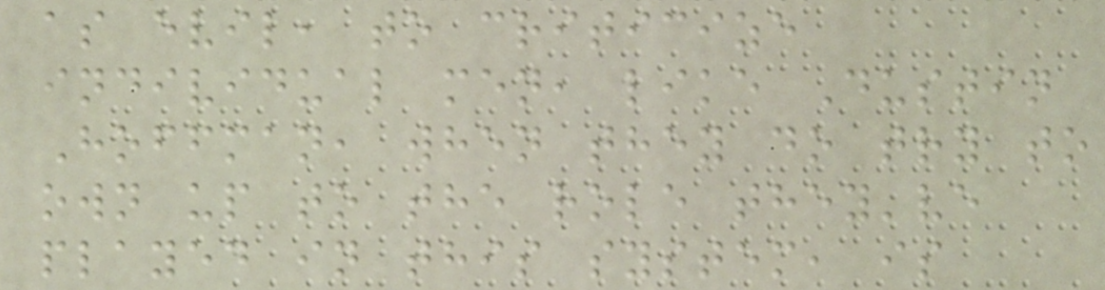as evil, to criticize
individual men, like Dustin
Hoffman, when they do try to
own up to the role they've
played in this system, is
